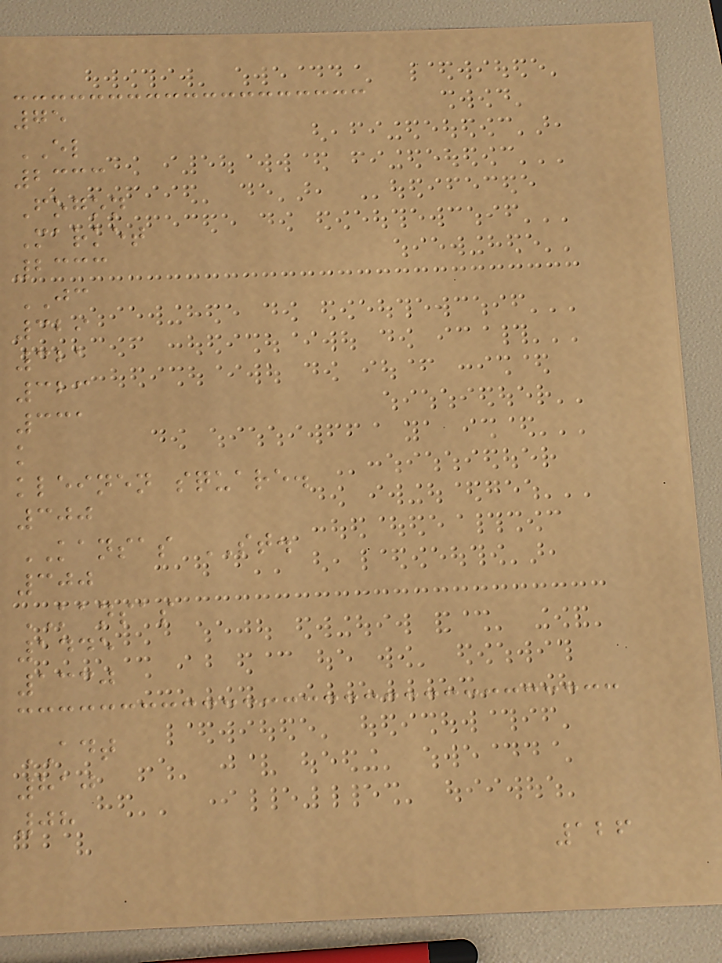75
EL
2333
Fogon
Market
2333
JC
329
321
323
331
k
kleinen square.
300
KANSAS ST.
300
KANSAS
1445
1330
ADT
810
08
126
